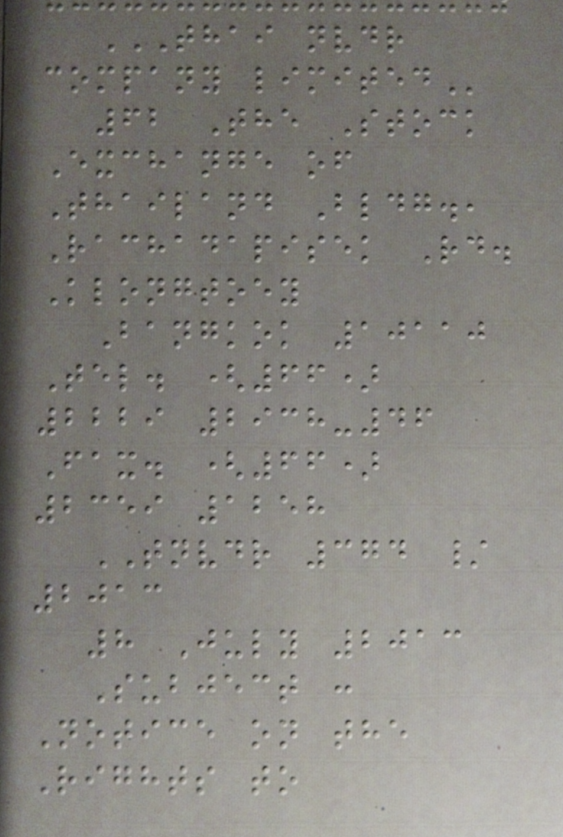THAI NVDR
COMPANY LIMITED
62 The Stock
Exchange of
Thailand Bldg.,
Rachadapisek Rd.
Klongtoey
Bangkok 10110
Tel. (66)
2229 2938-46
Fax. (66)
2359 1258
TNVDR 374 /
2013
8 July 2013
Subject :
Notice on the
Rights to
